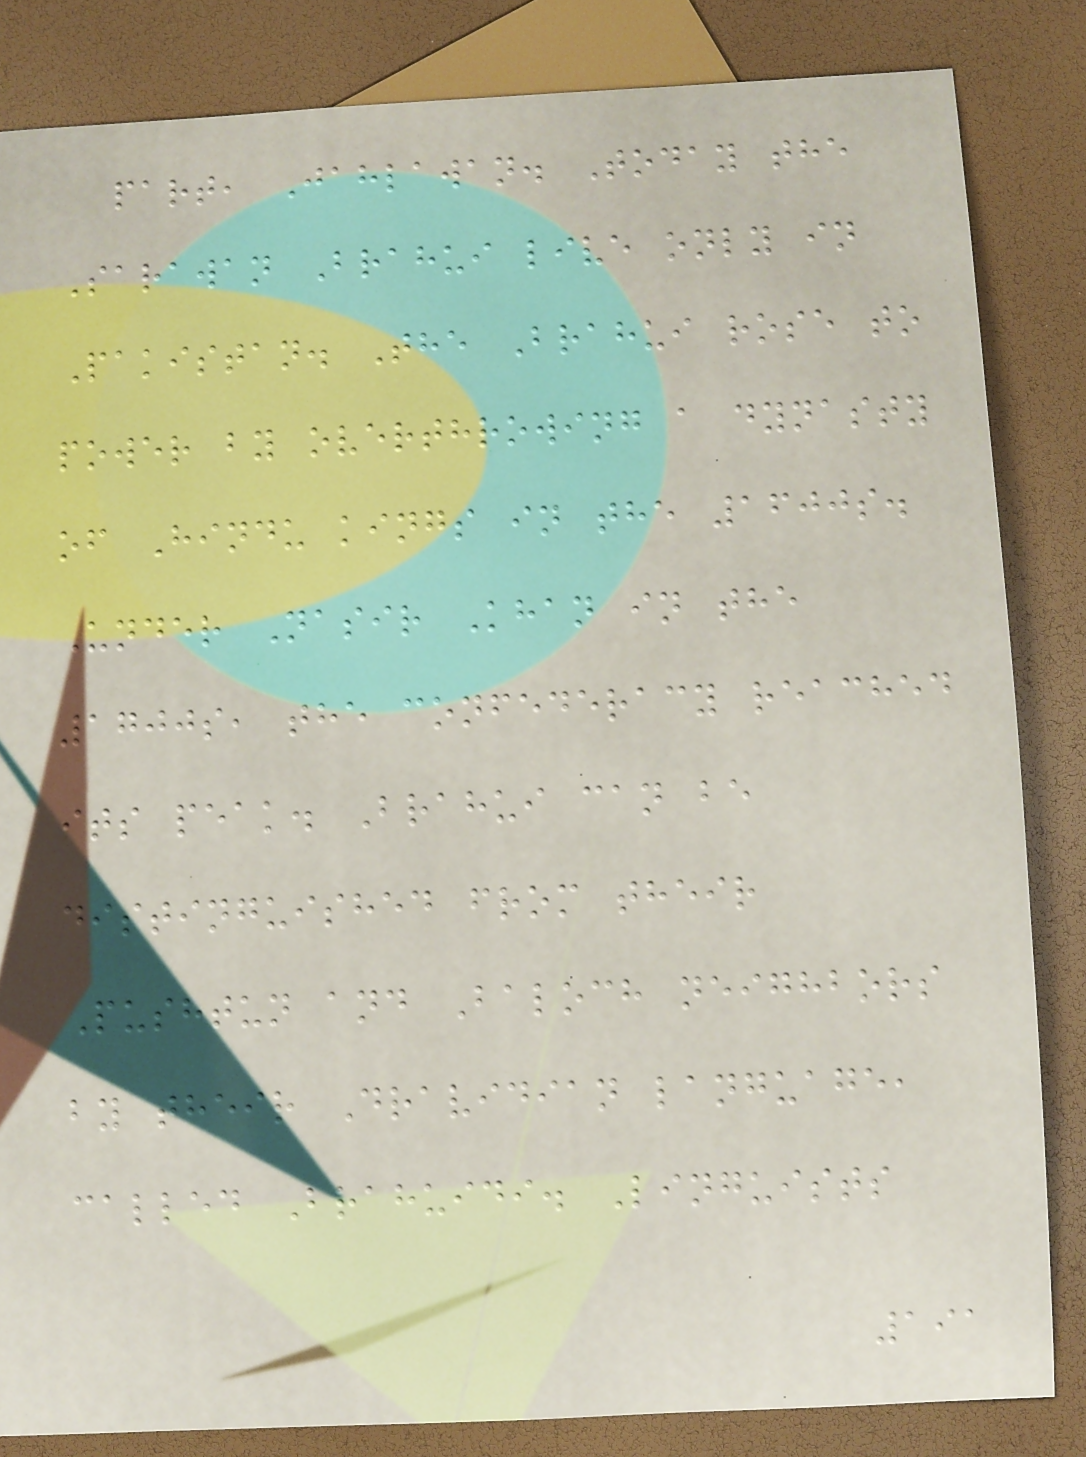part, Jahlawan. Today the
Sarawan Brahui live only in
Pakistan. The Brahui rose to
power by overthrowing a dynasty
of Hindu kings in the 1600s.
Under Nasir Khan in the
1700s, the confederacy reached
its peak. Brahui can be
distinguished from their
Pushtun and Baloch neighbors
by their Dravidian language,
called Brahuidi. Linguists
191
